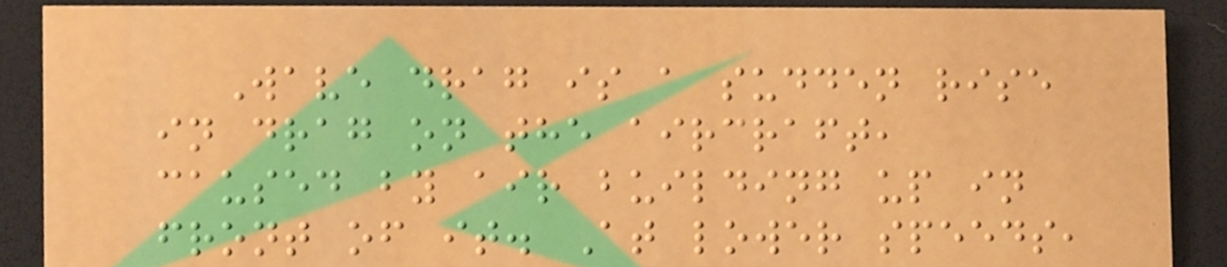Wave drag is a sudden rise
in drag on the aircraft,
caused by air building up in
front of it. At lower speeds,
